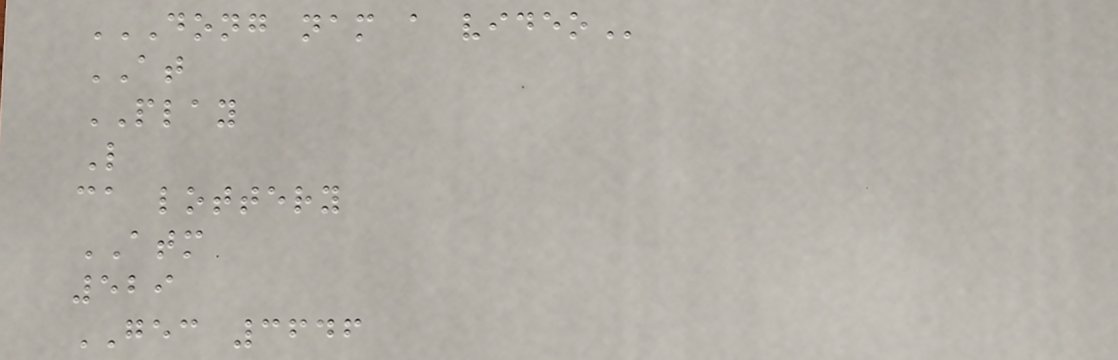DONG NAM A VIDEO
AT
PLAY
L
ca lottery
ATM
529
GEC 3646
